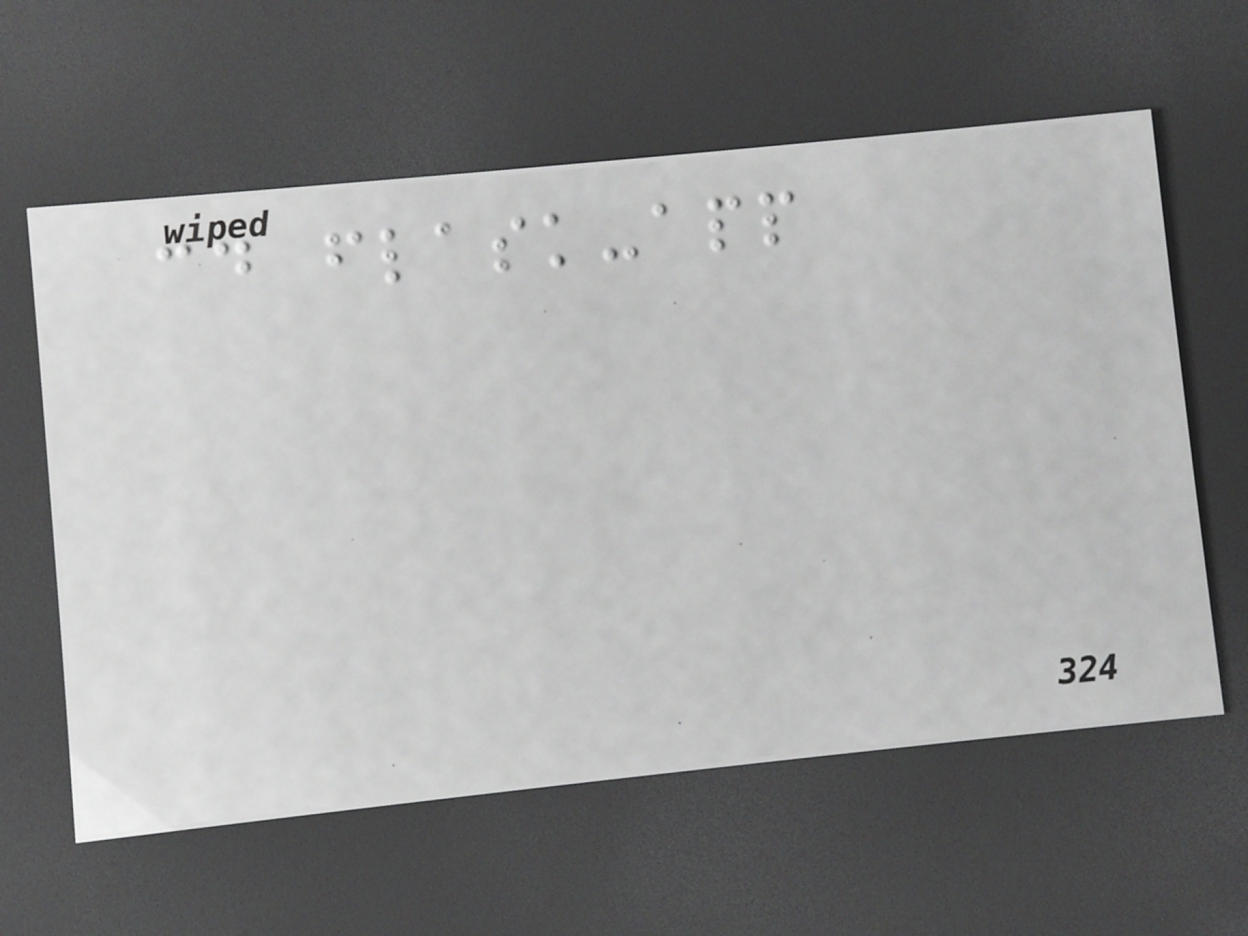cd flask-app
